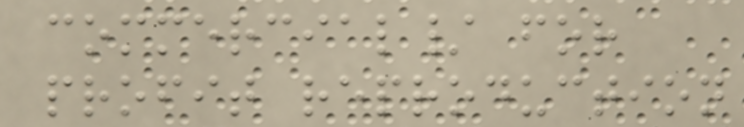commercial/ for
profit reproduction
